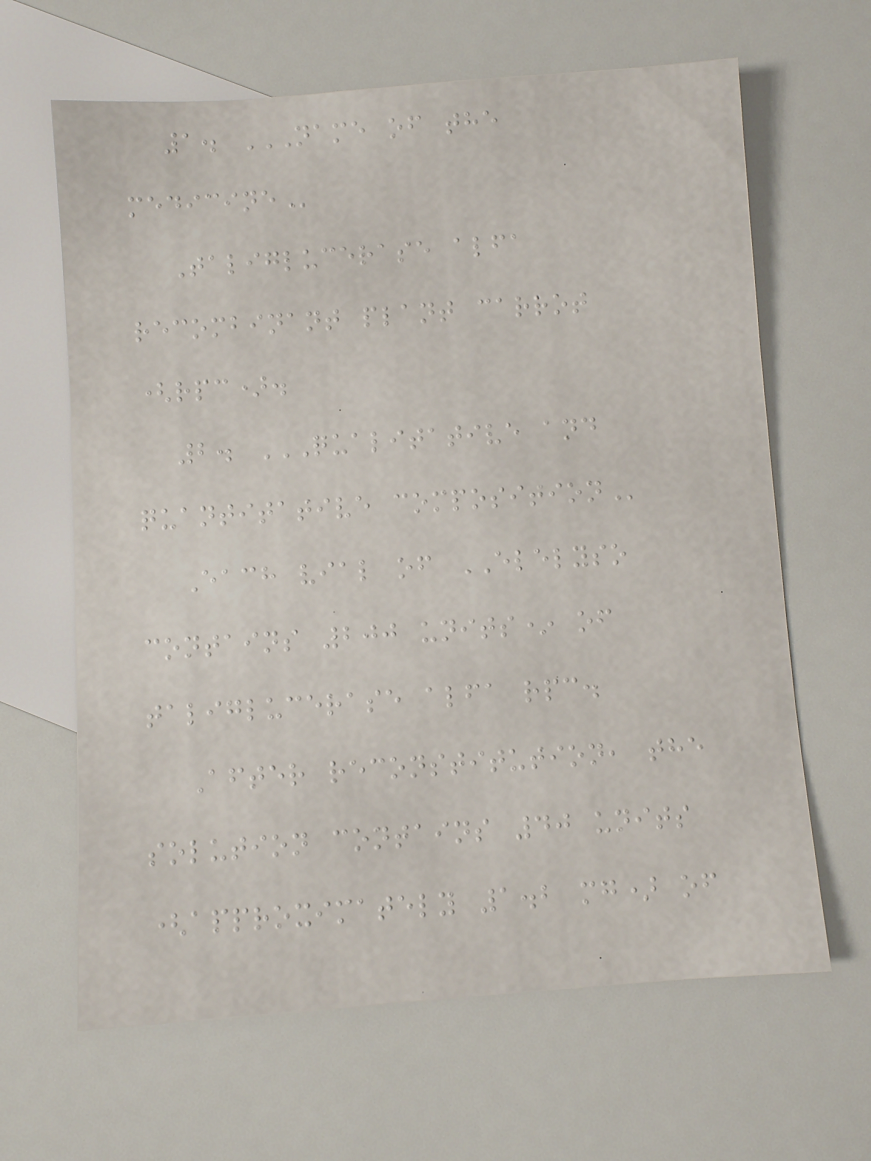1. NAME OF THE
MEDICINE
Taliglucerase alfa
recombinant plant carrot
(rpc).
2. QUALITATIVE AND
QUANTITATIVE COMPOSITION
Each vial of ELELYSO
contains 200 units* of
taliglucerase alfa rpc.
After reconstitution, the
solution contains 40 units
(approximately 1.2 mg) of
